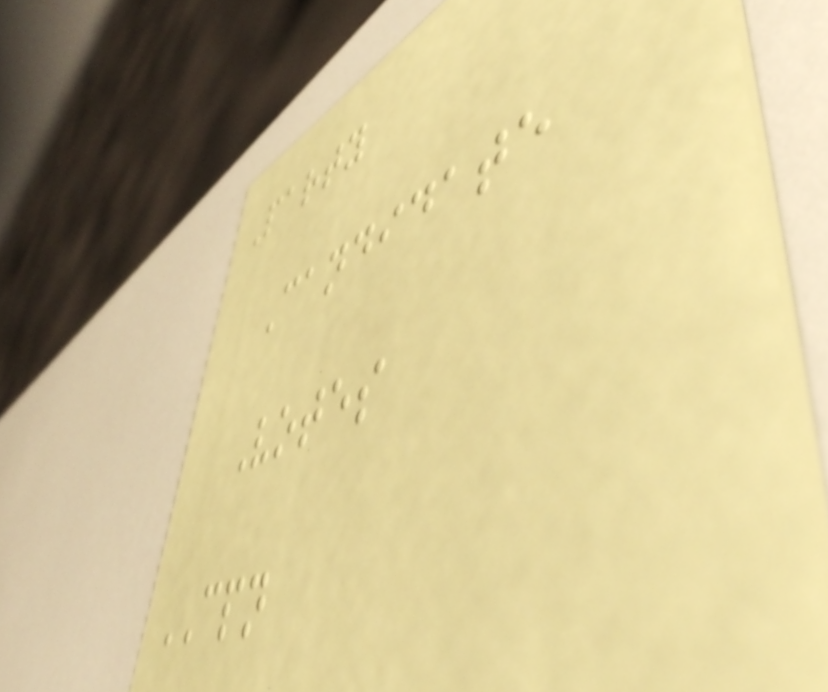Party
Candidate
Votes
CPN
